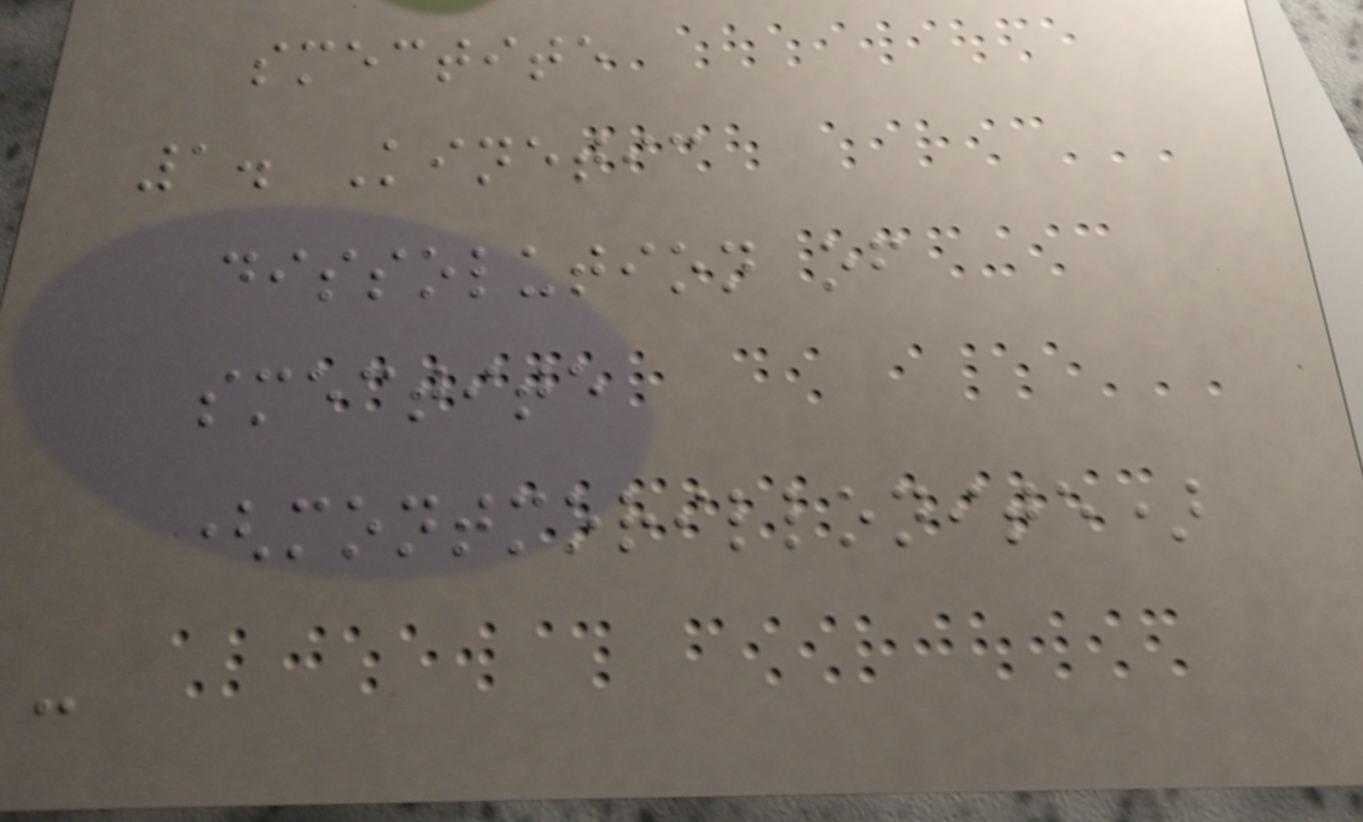smectite
1. Kinetic
dissolution of
smectite
(montmorillonite)
-
